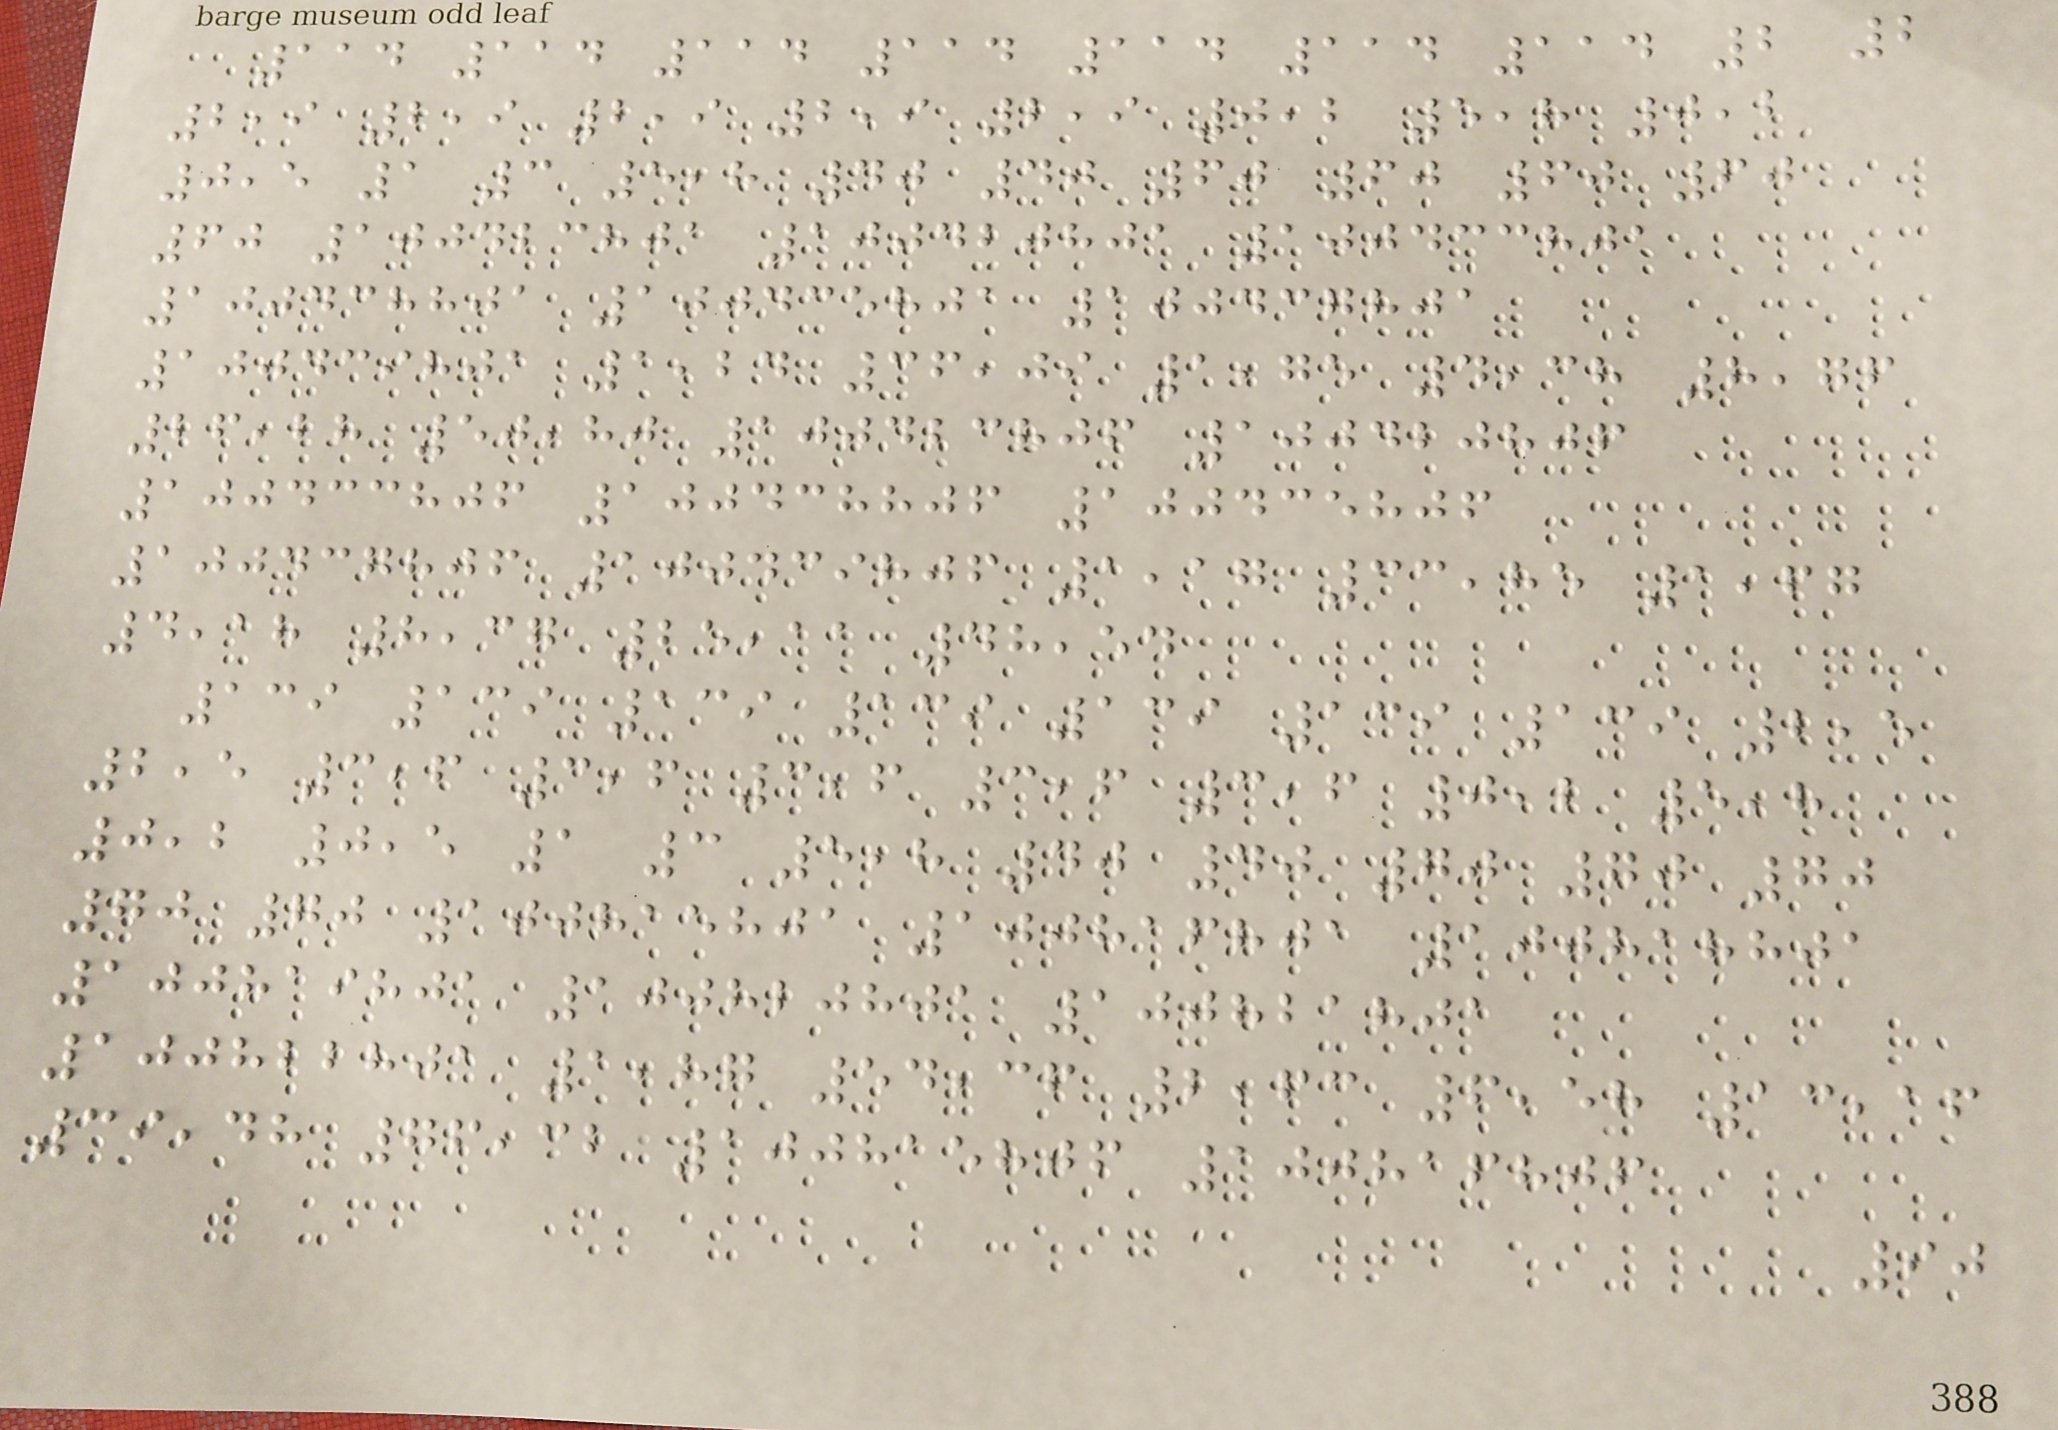114 114 114 114 114 114 114 2 2
2,9 2,9 2,9 2,9 2,9 0,2 5,8 0,2
0,5 1 3 5,8 40 40 60 60 60 60
60 100423801 100420801 100433801
100438801 100435801 100437801
100439801 1,24 36,09 1,75 4,38 8,76
26,28 50,80 100423806 100420806
100433806 100438806 100435806
100437806 100439806 1,17 33,85 1,67
4,18 8,37 25,11 48,54
139 139 139 139 139 139 139 2,5
2,5 3,6 3,6 3,6 3,6 3,6 0,2 5,8
0,2 0,5 1 3 5,8 40 40 70 70 70
70 70 100815801 100816801 100818801
100819801 100820801 100821801
100822801 1,87 54,36 2,63 6,58 13,16
39,48 76,32 100815806 100816806
90
